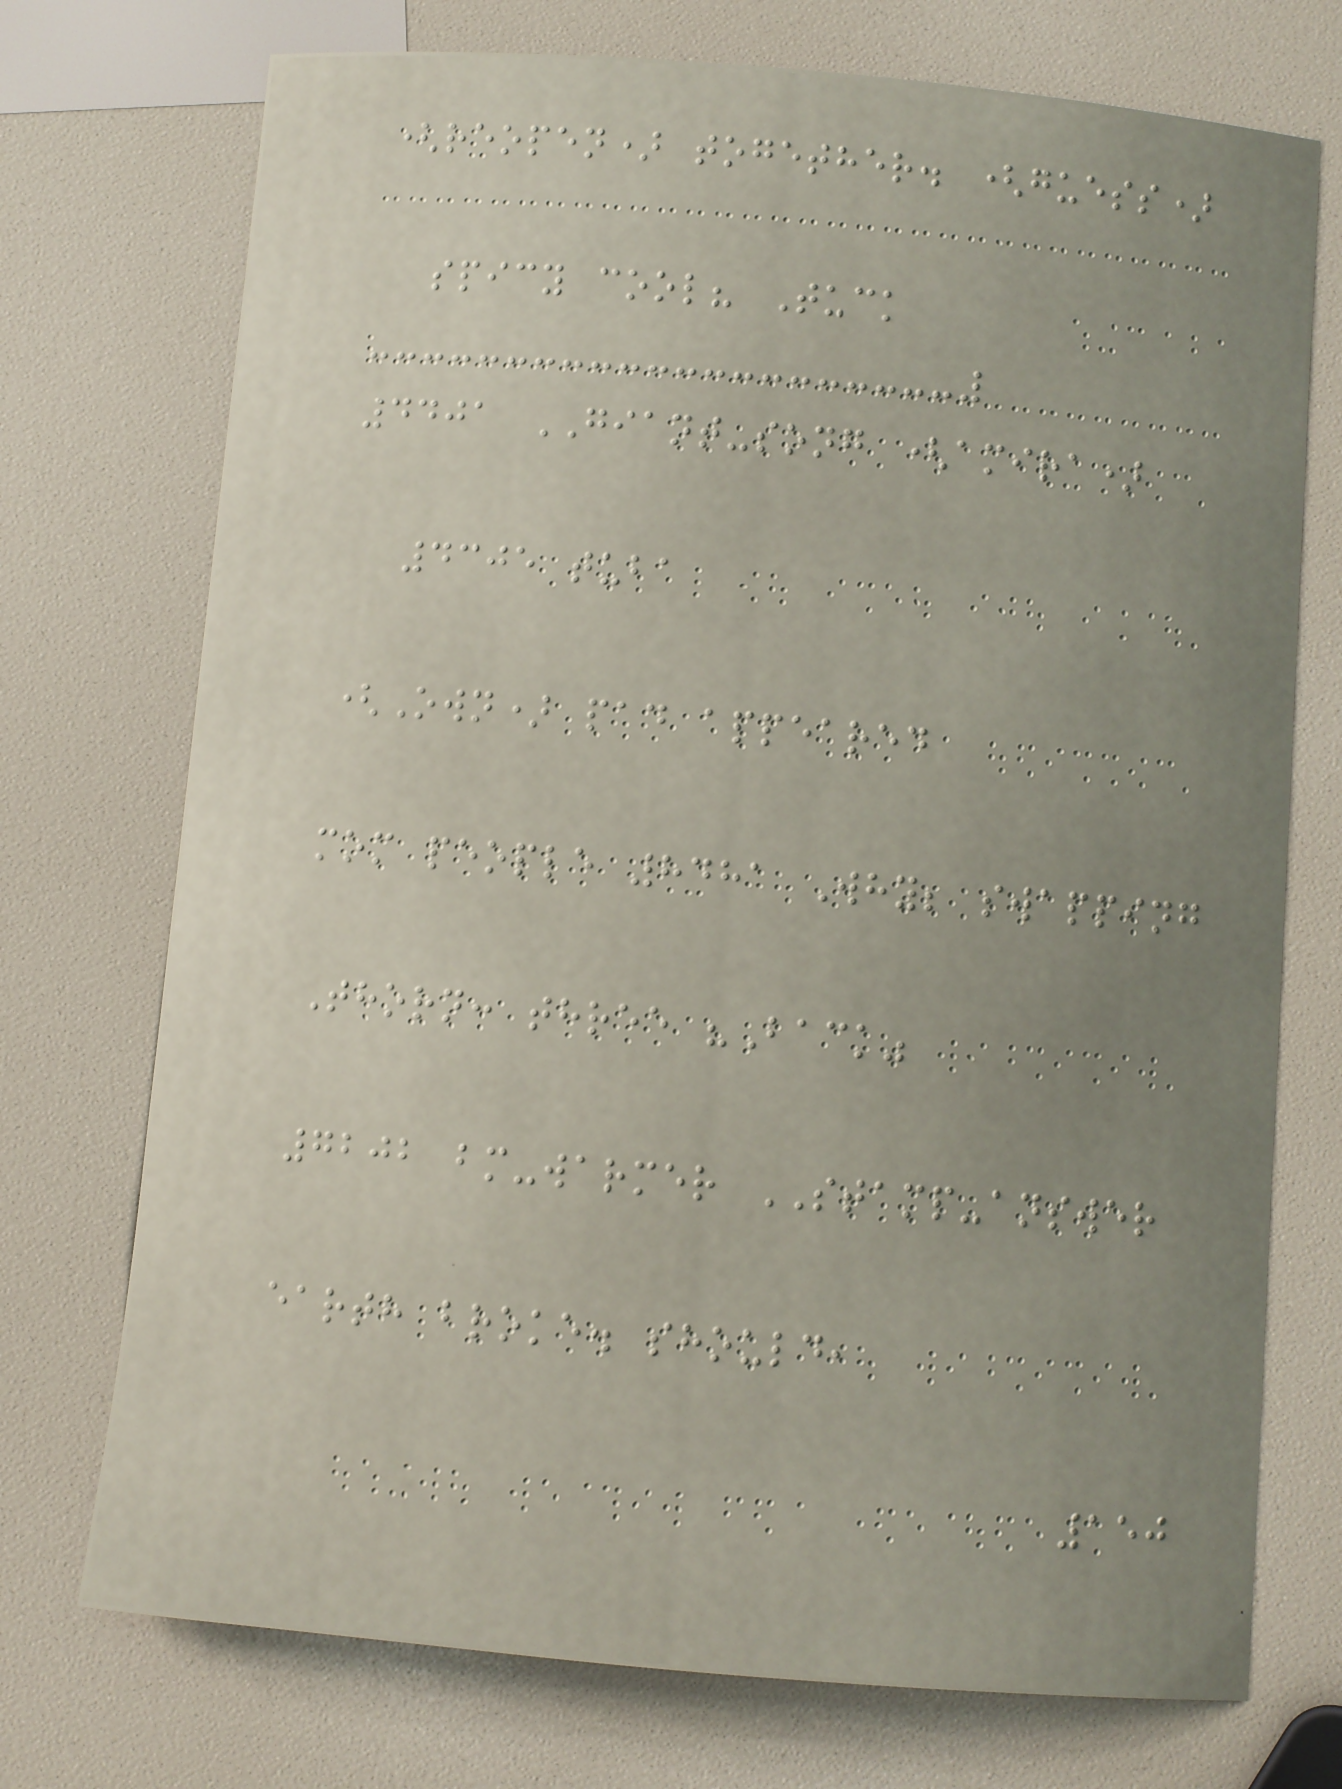(reopen) together. (guess)
spicy cool? Tuck
4401 GIANT-song (amira)
4305 tuba
(Own) pad appeared
mom people 8481 Why; swapping
Thorn: three "Back"
7202 bm-warmer STAMP-answer
earth broke. should,
150
